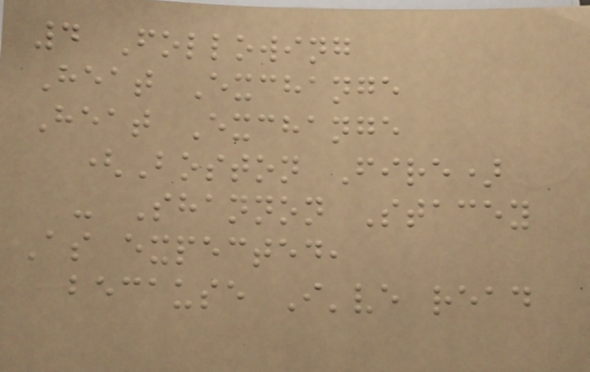4 Following
Heat Exchange
Heat Exchange
(Boston Fire)
- Shannon Stacey
As expected,
because I've read
